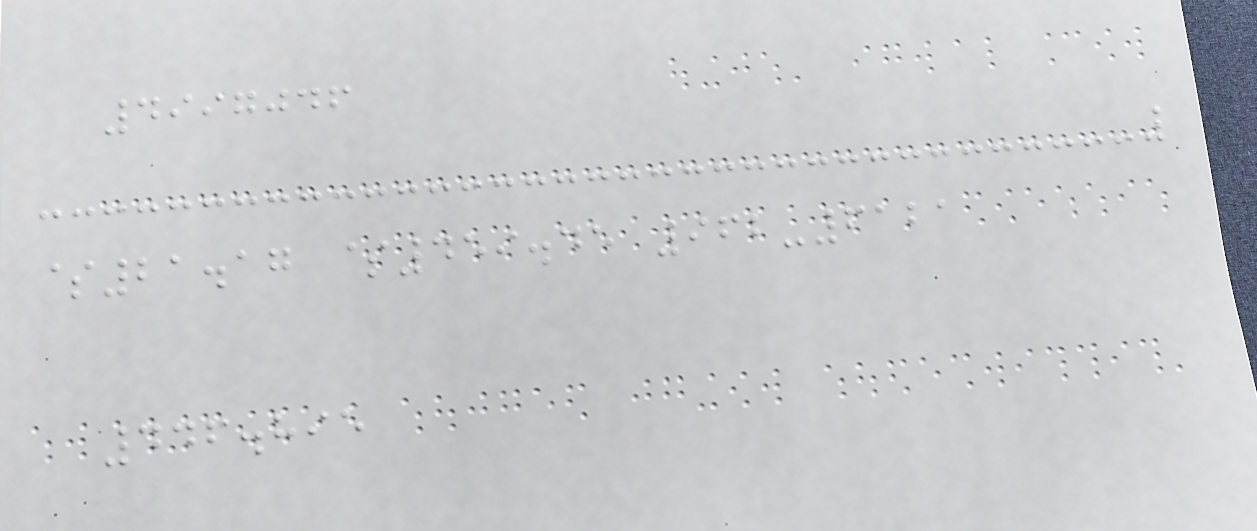4997046
$21.17 $459.45 962-6121
446.895
